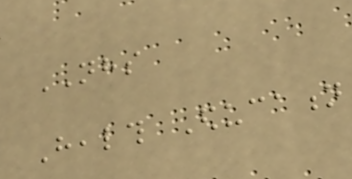NHS
Health Education
